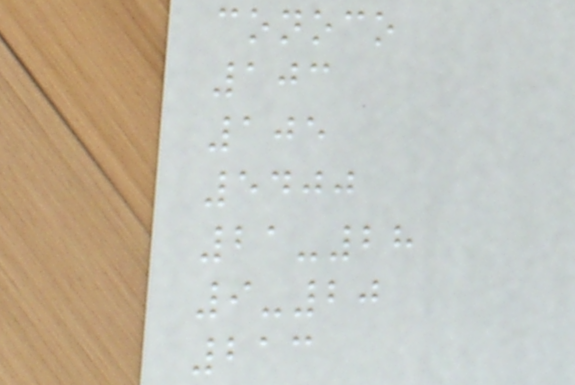conoco
103
105
5400
21-28
9-20
213
